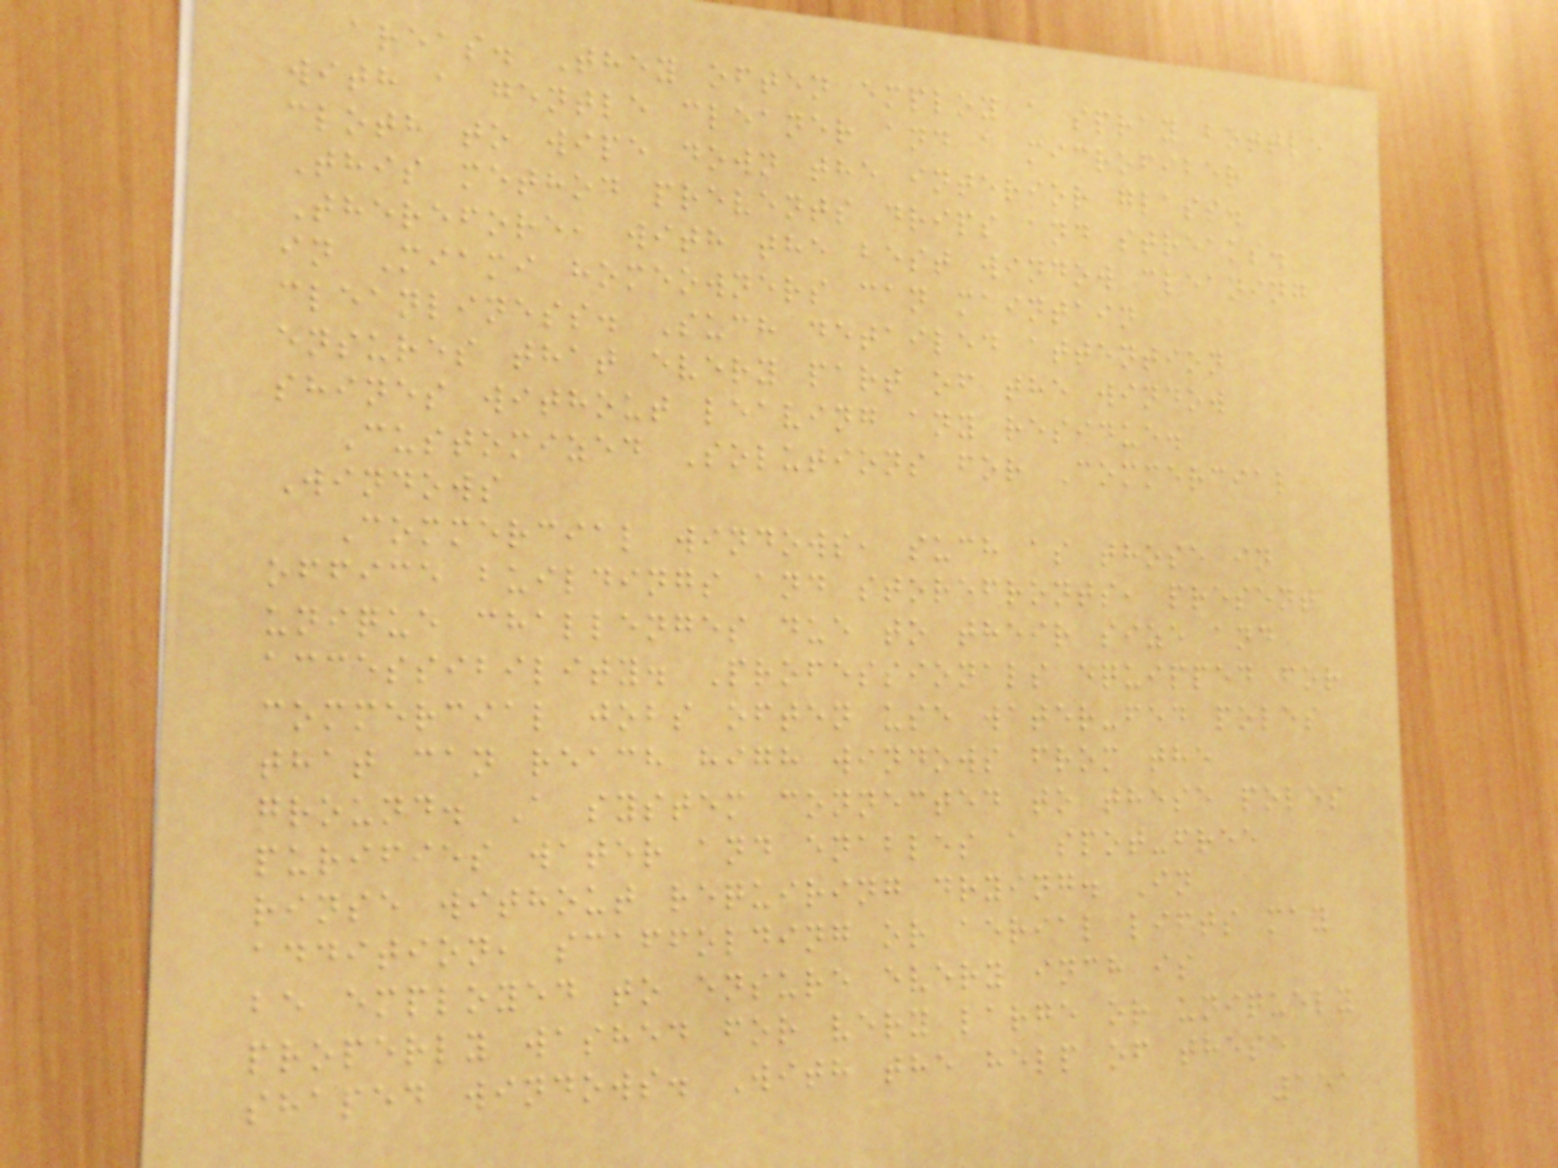areas. They often employ a spray bottle
with a gentle cleaner and a microfiber
cloth to wipe down the interior glass.
This method prevents drips and streaks.
Therefore, with the best window cleaning
in Miami homeowners can maintain
cleanliness. Such detailed attention
ensures that every part of the window
shines without leaving any residue.
Customized Solutions for Commercial
Windows
Commercial windows, such as those in
office buildings and storefronts, present
unique challenges due to their size and
accessibility. Professionals equipped for
commercial jobs often use water-fed poles
that can reach high windows from the
ground. A system connected to these poles
purifies water and enables a spot-free
rinse without requiring drying. In
addition, scaffolding or aerial lifts may
be employed to ensure every inch is
properly washed for very large or uniquely
shaped windows. With the help of these
151
